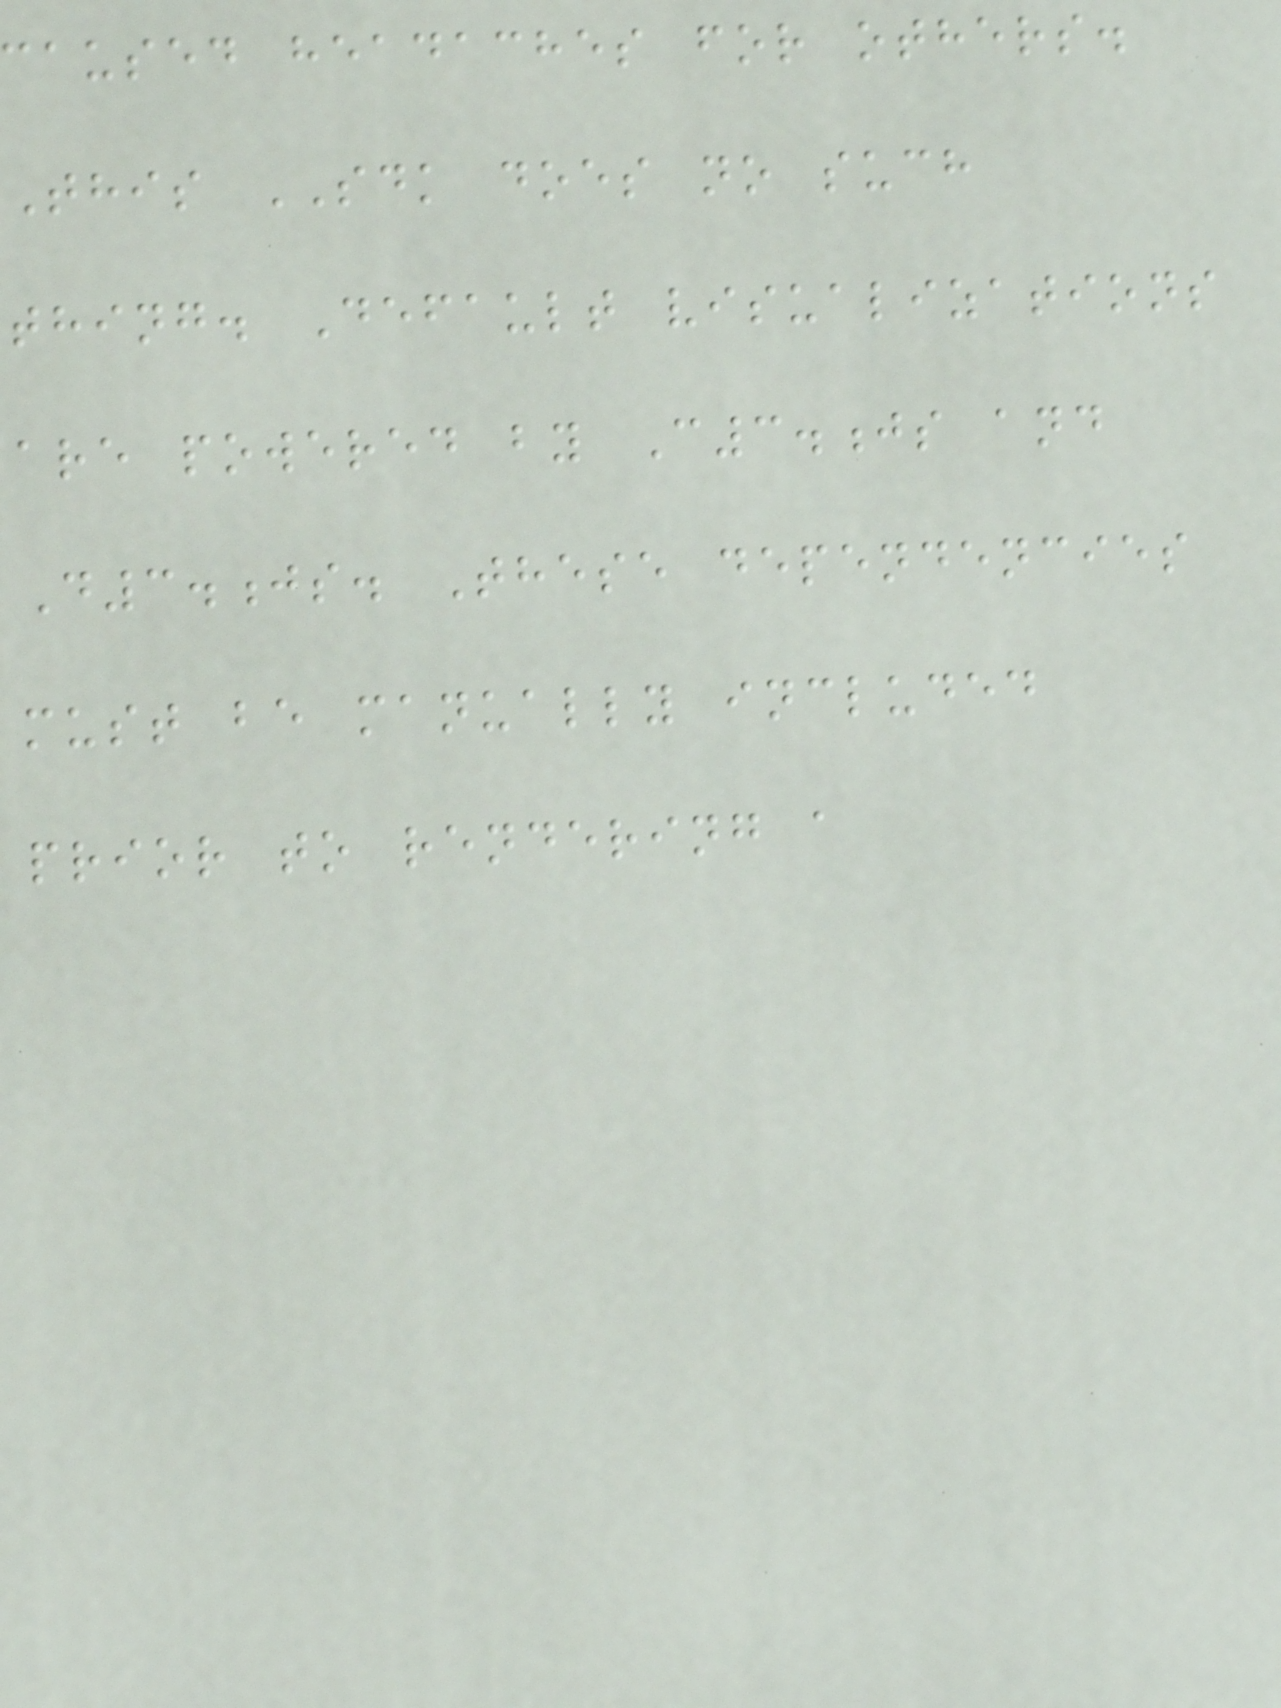caused headaches for others.
This SDK does no such
thing. Default visualizations
are powered by C3.js and
D3.js. These dependencies
must be manually included
prior to rendering a
